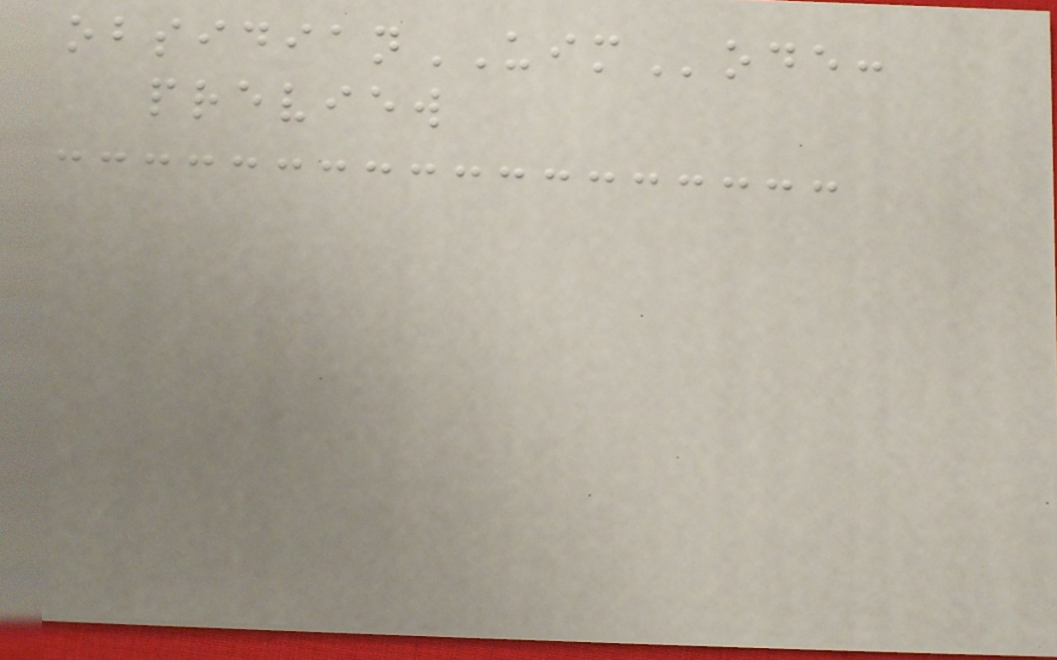obsidianUIMode:
preview
